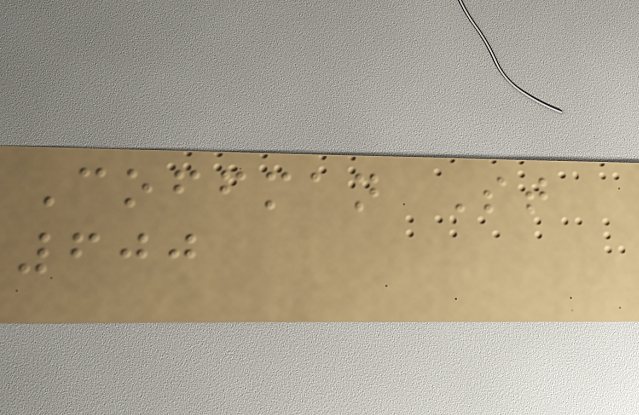Coffman St
600
